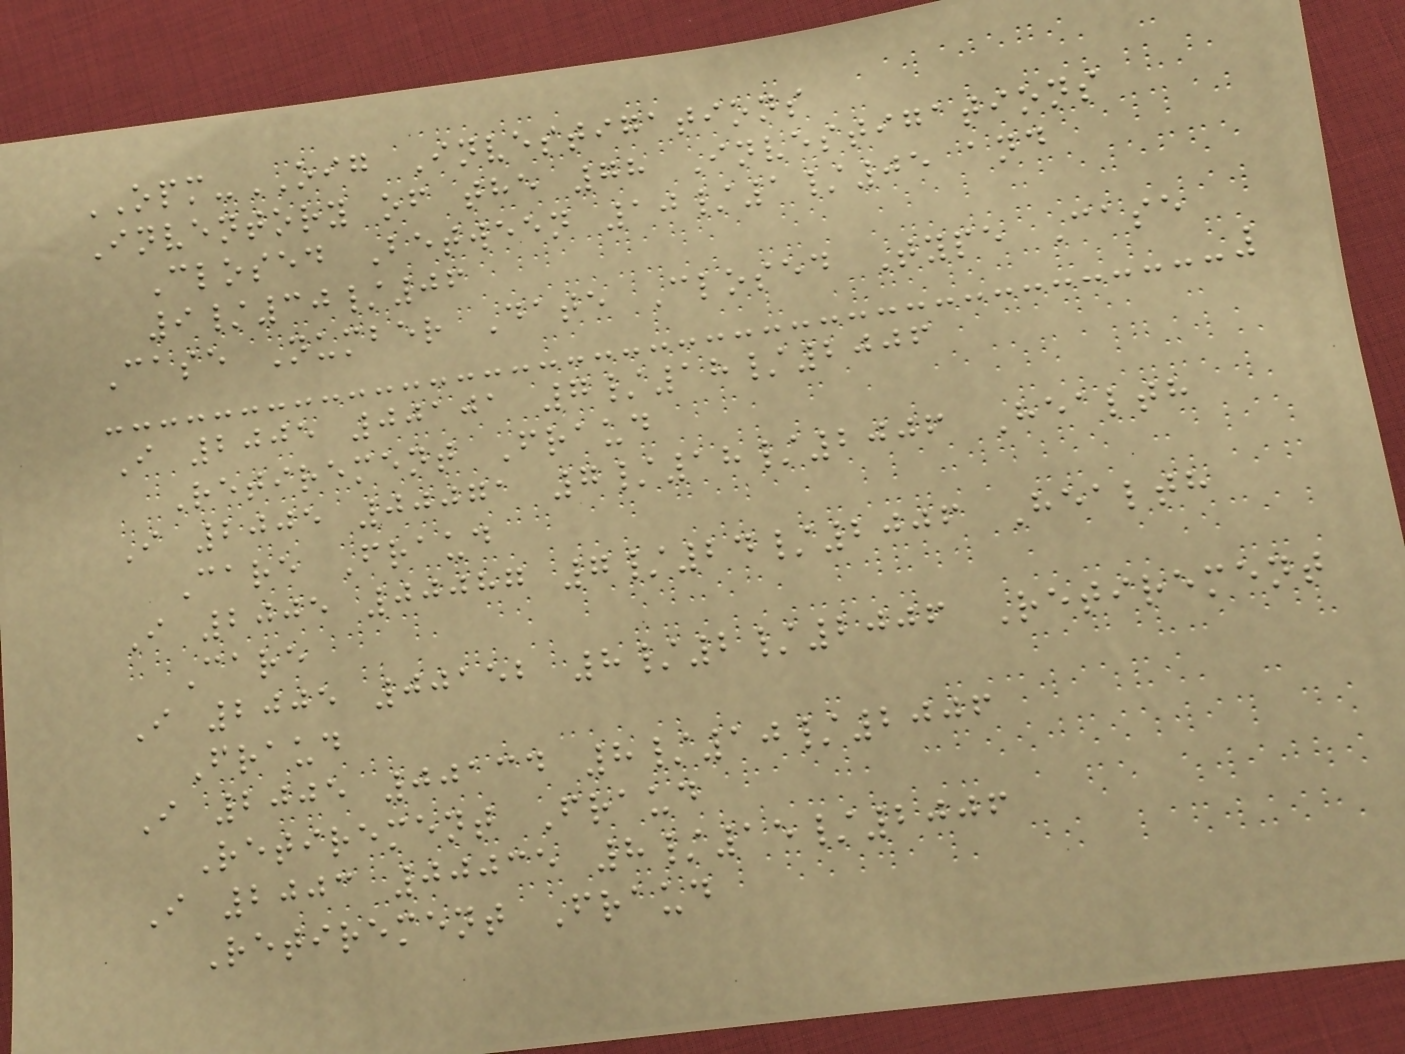OPM-OIG Investigations
Inventory of the 78 Investigations
Closed Between 10/1/05 and
9/30/06
Case Number Date Closed Type Case
I 2005 00101 7/18/2006
Retirement Fraud
I 2005 00071 7/18/2006 Health
Care Fraud
I 2005 00087 7/24/2006 Health
Care
I 2005 00152 8/2/2006 Retirement
Fraud
I 2005 00134 8/10/2006
Retirement Fraud
I 2003 00035 8/15/2006
Retirement Fraud
